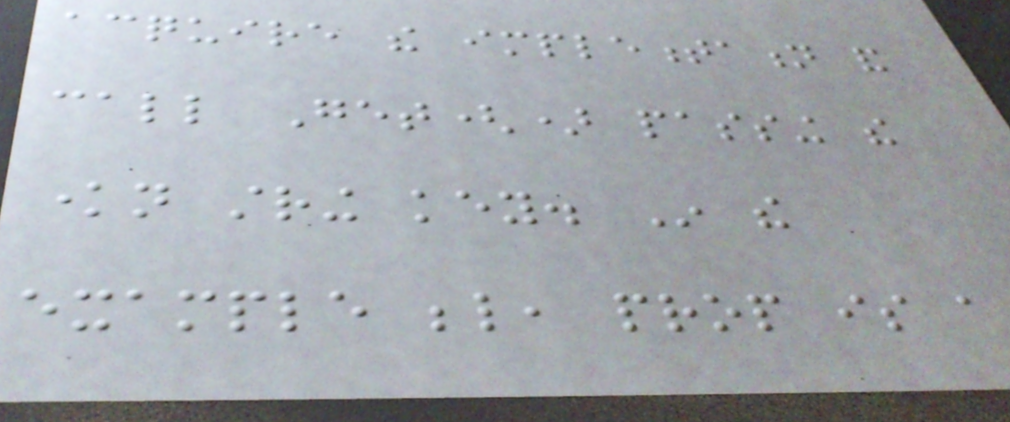acquire the implementation and
call Get() passing the
known string key. In the
example below, prop is a
